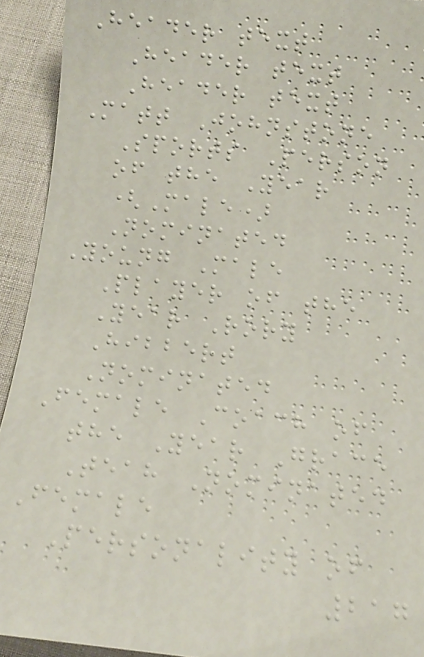Header text
Header text
Header text
Matt Johnstone
Sports Person
of the Year
(Male)
Nominated
Young Male
Player of the
Year Rory
Hibbert
Nominated
Female Coach of
the Year Grace
Teah Nominated
Female
Personality of
217
